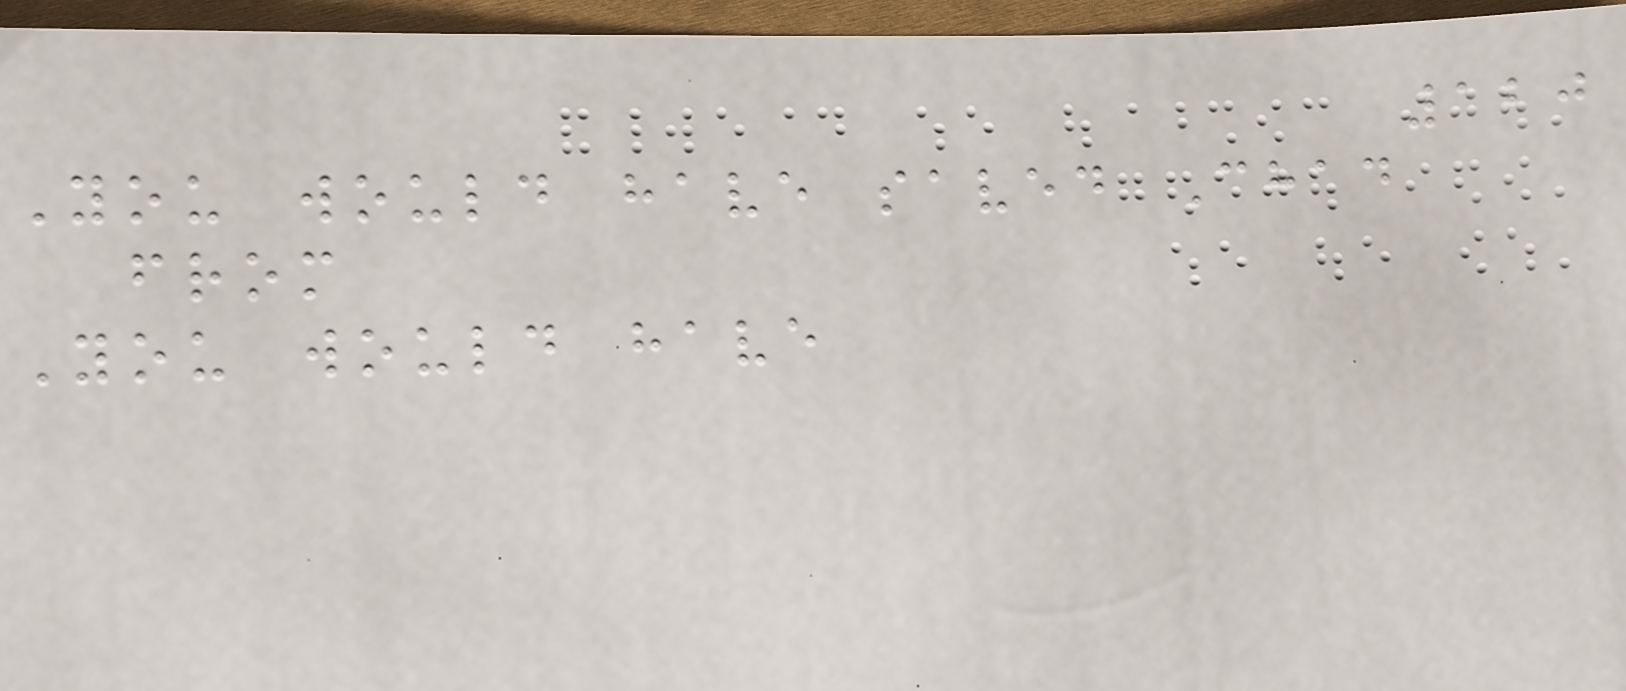120
You would have saved Chad
from
You would have
